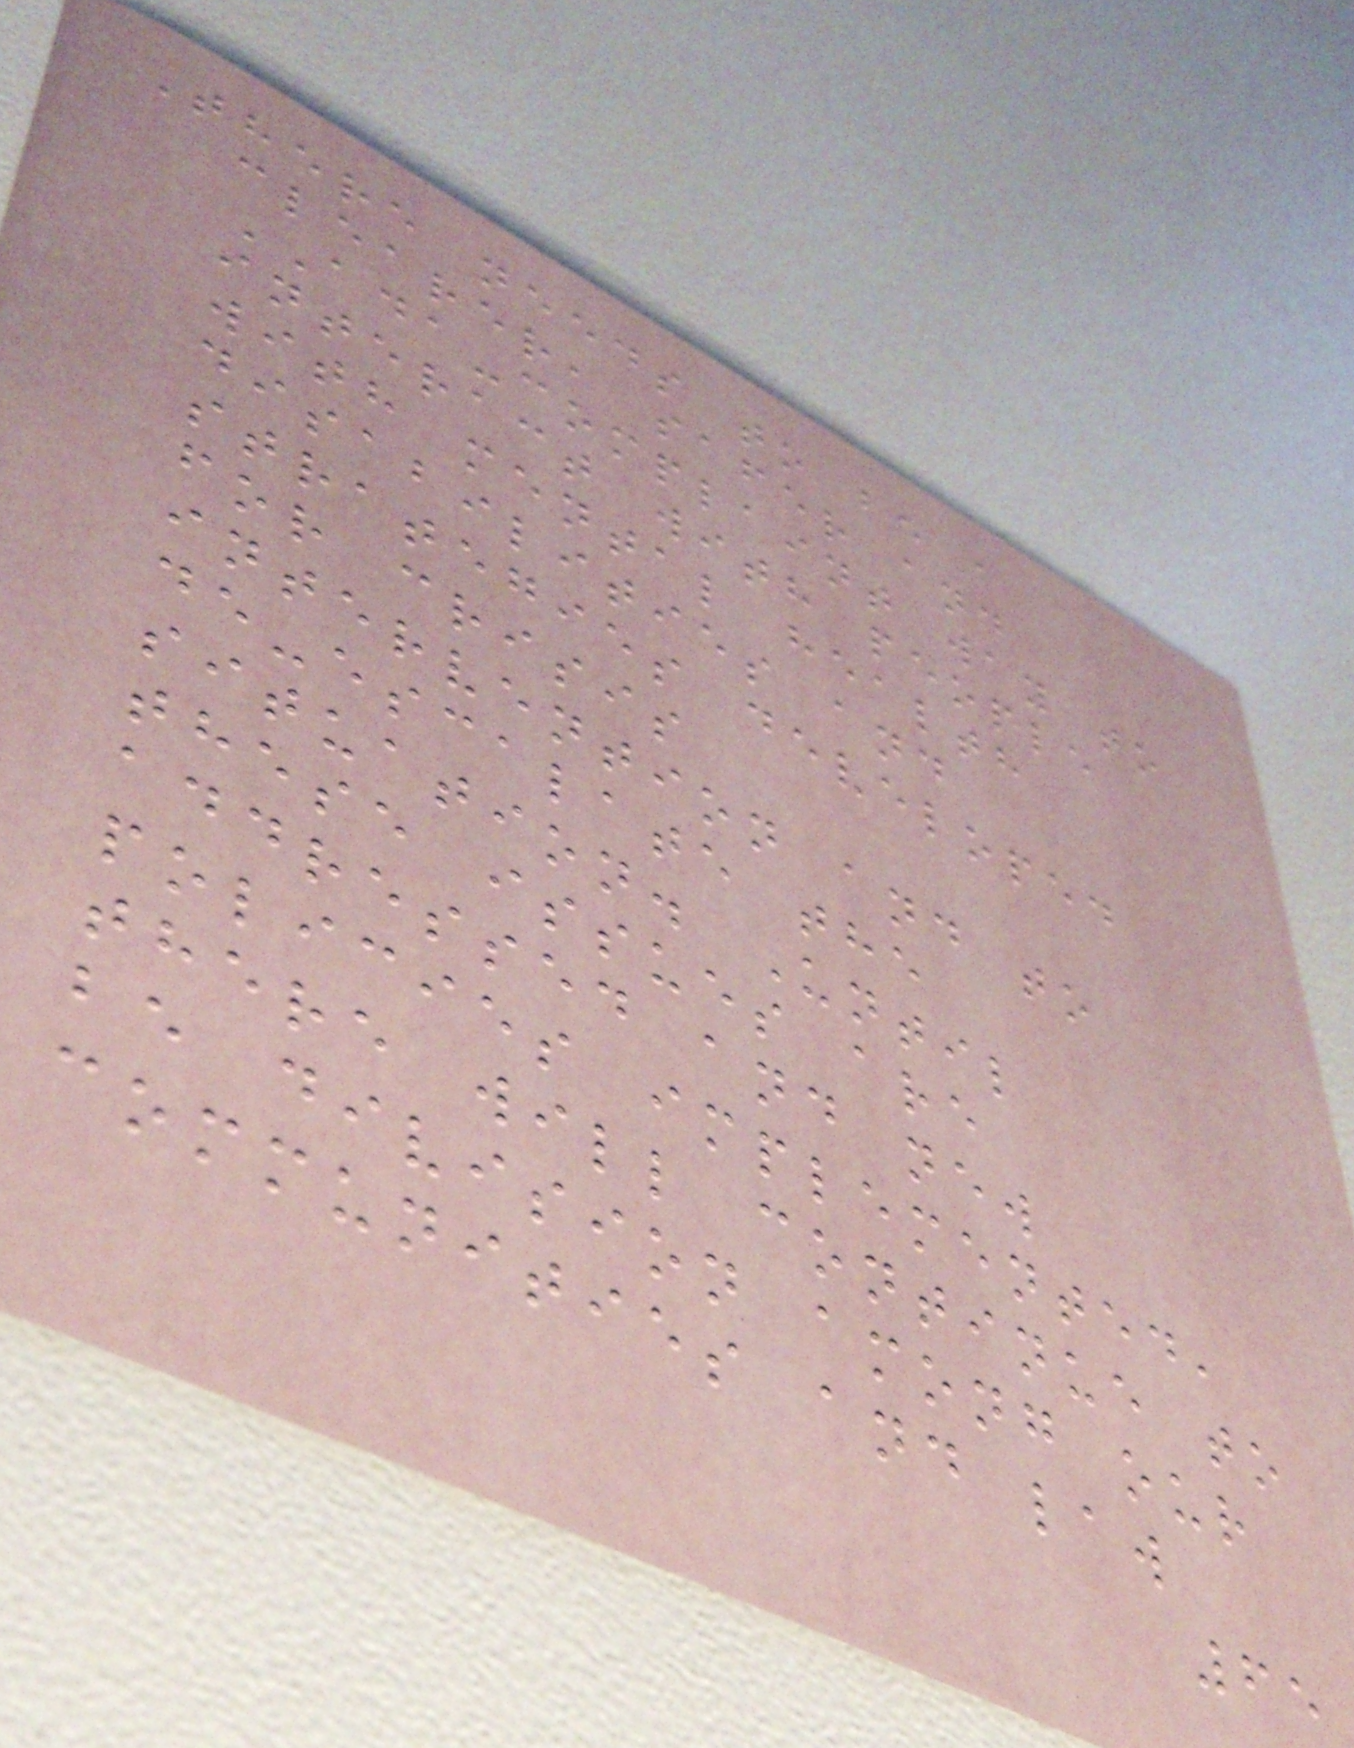There needs to be a
clearer, safer and
ADA-complaint way to
interact with people
with mental health
disabilities and
strategies developed
for crisis
intervention and to
de-escalate the
situation. Until
these issues are
addressed and new
policies implemented,
there will continue to
be division among our
communities and law
65
